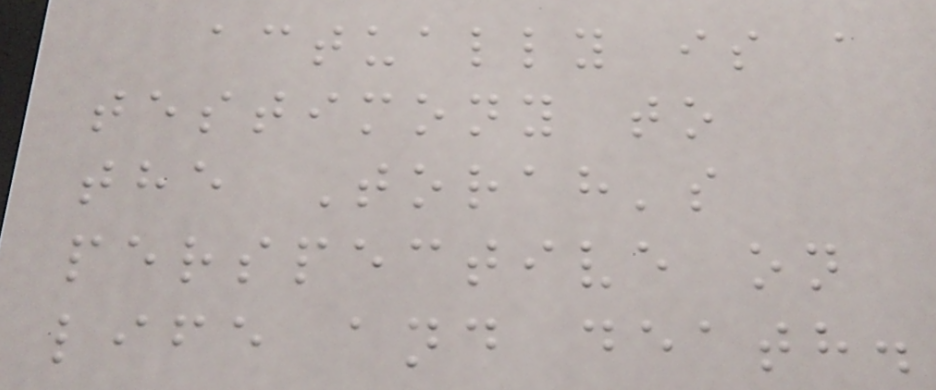actually is a
testimony to
the Torah's
perspective on
life and death.
